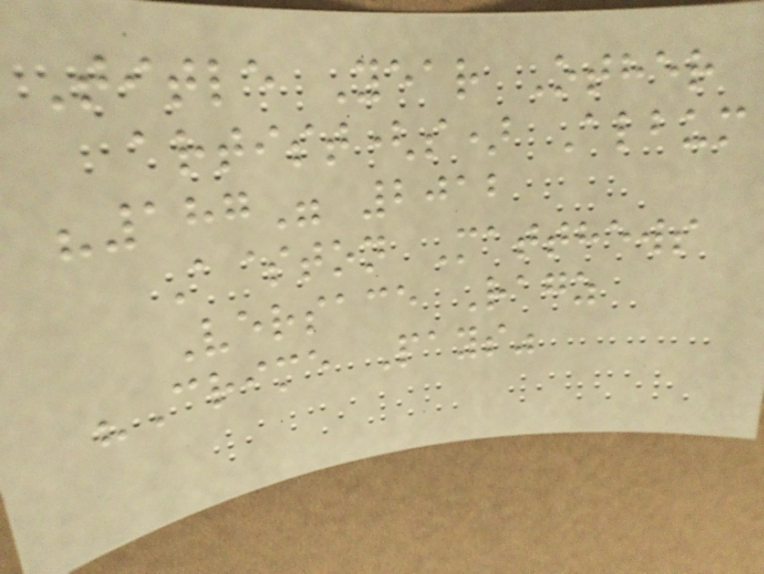Title Year Other
artist(s) Album
"187" 2012
A$ton Matthews
Versace Ragz
"Crime Pays"
